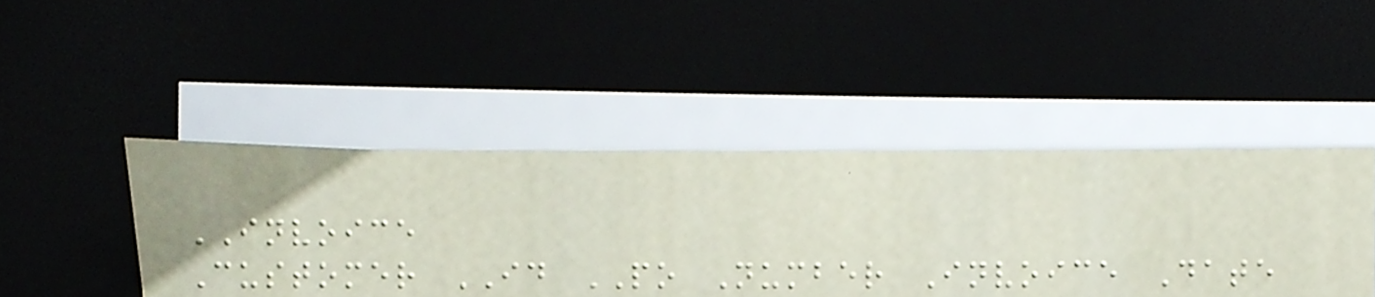INVOICE
Customer ID PO Number Invoice Date
